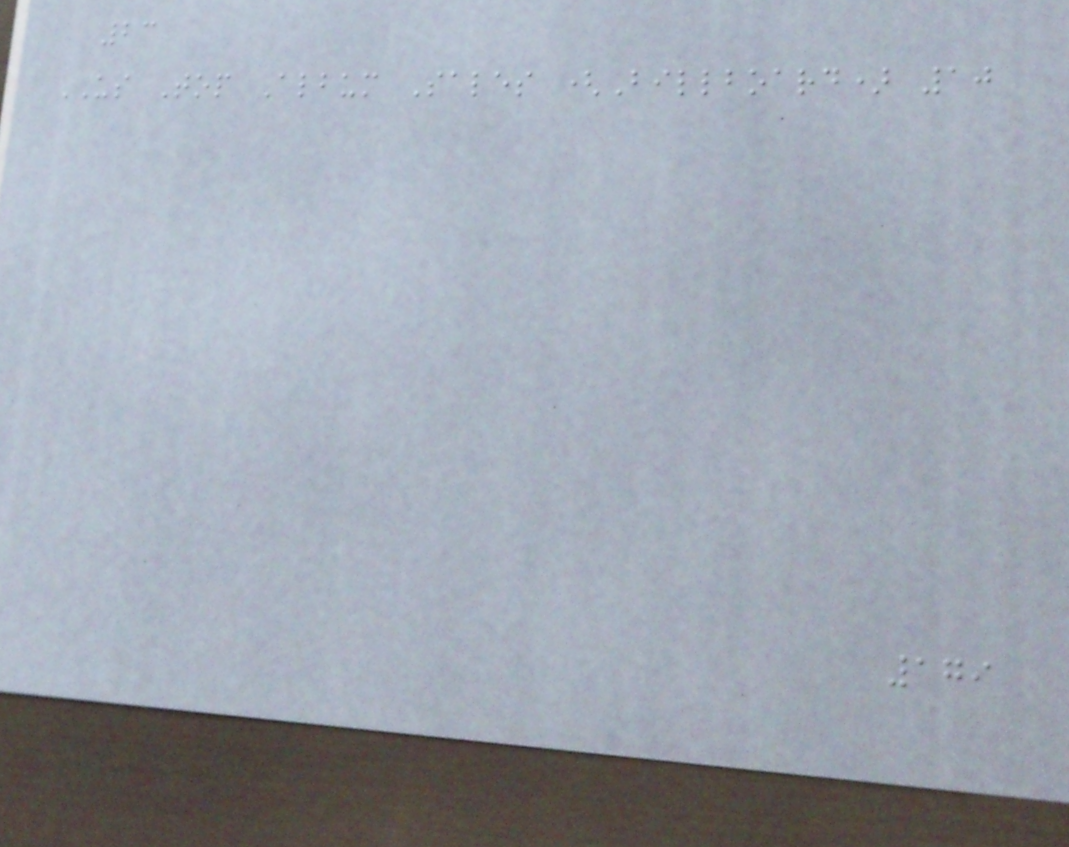23
US Top Album Sales (Billboard) 10
179
